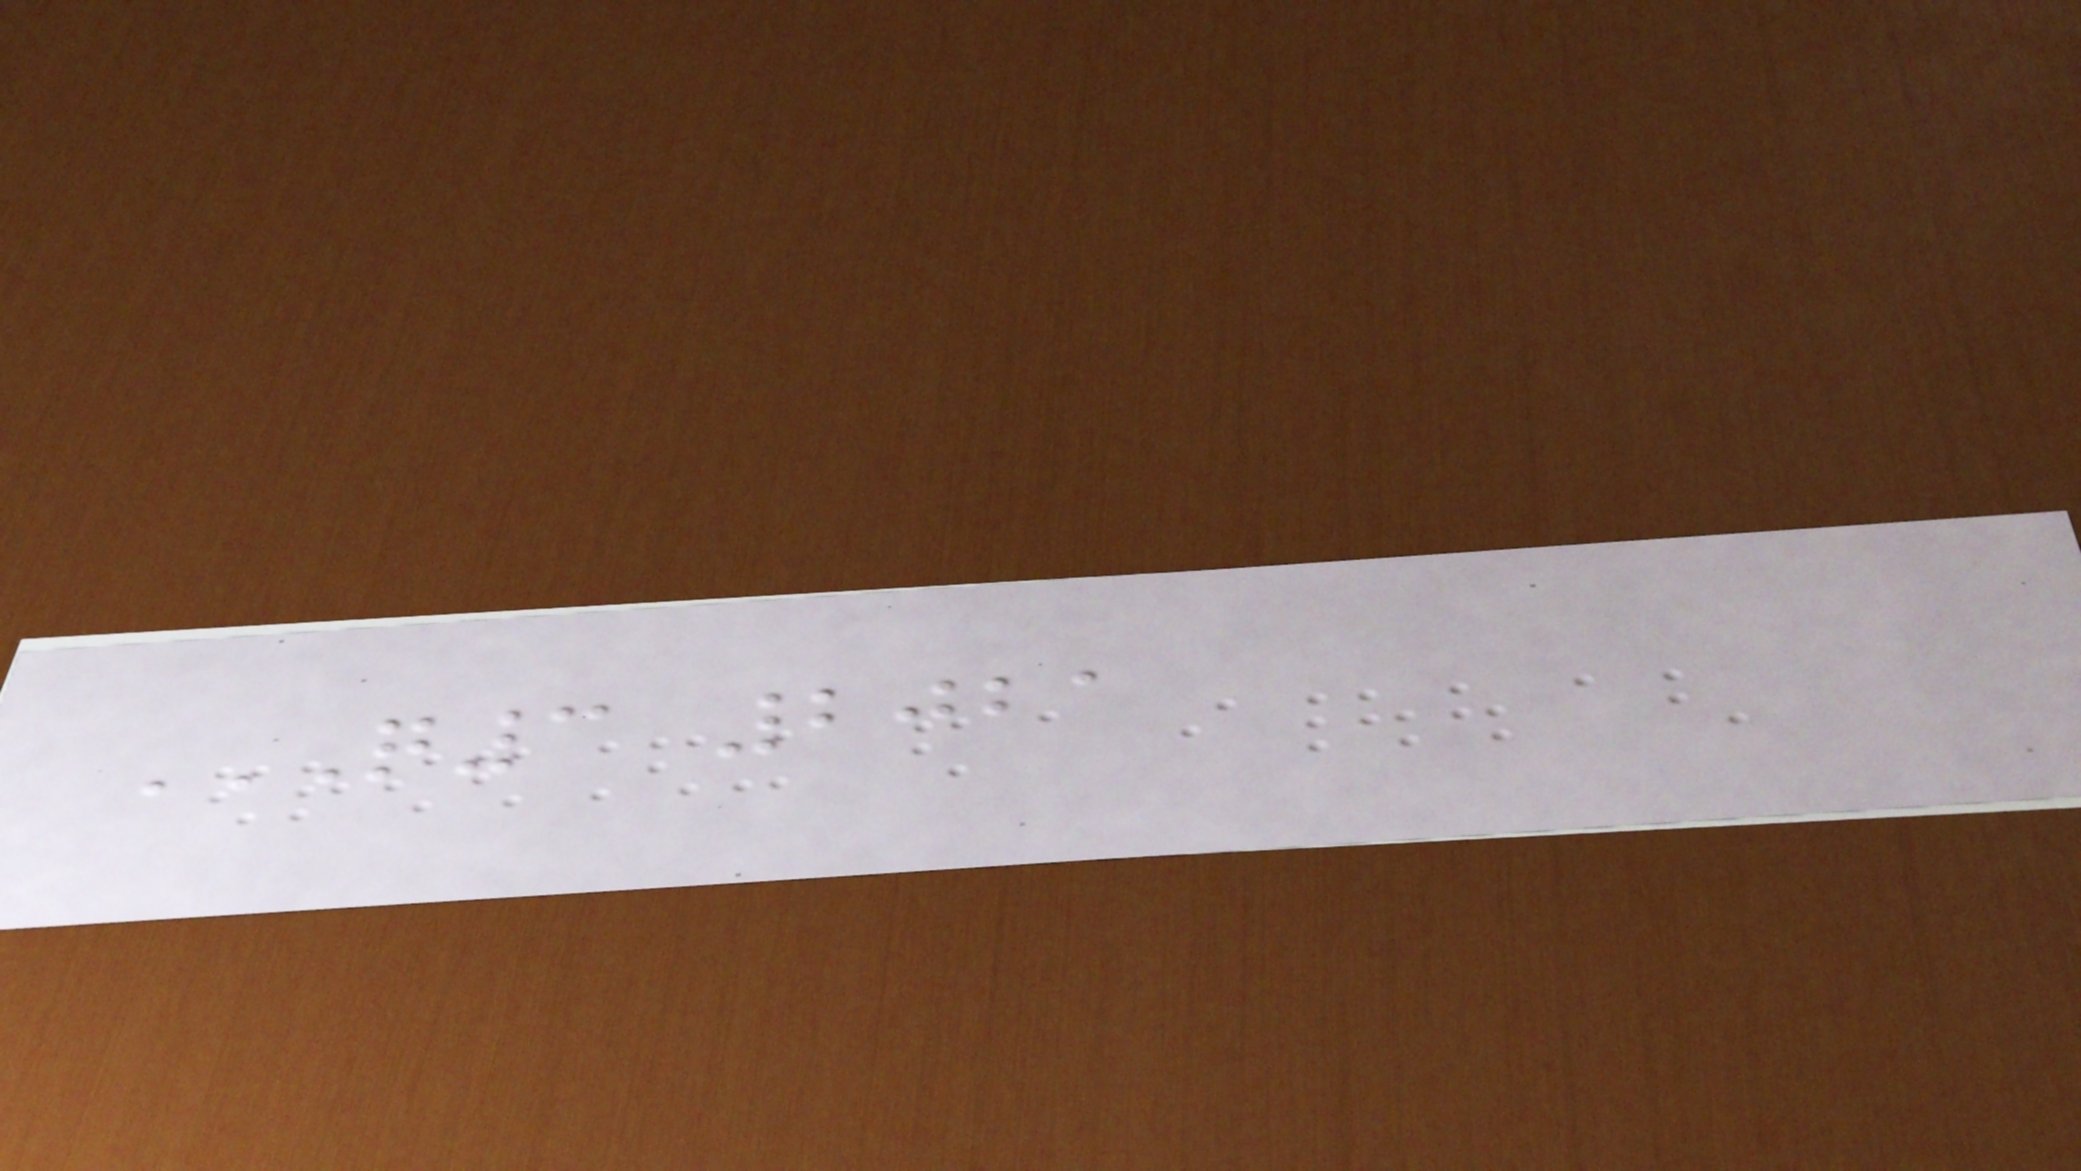Q3 2021
